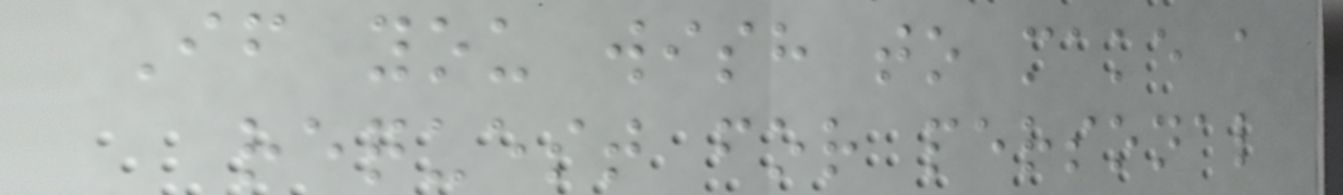If you wish to make a
request for personal
